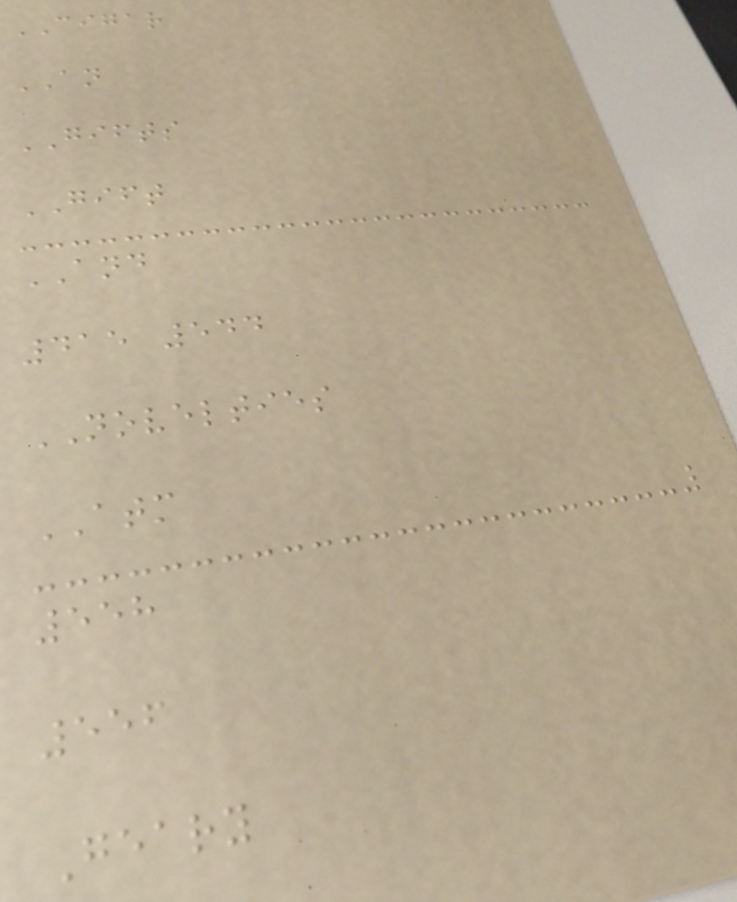CIGAR
AN
GIFTS
GIFT
AND
415 544
NOVELTIES
ATM
558
556
Geary
